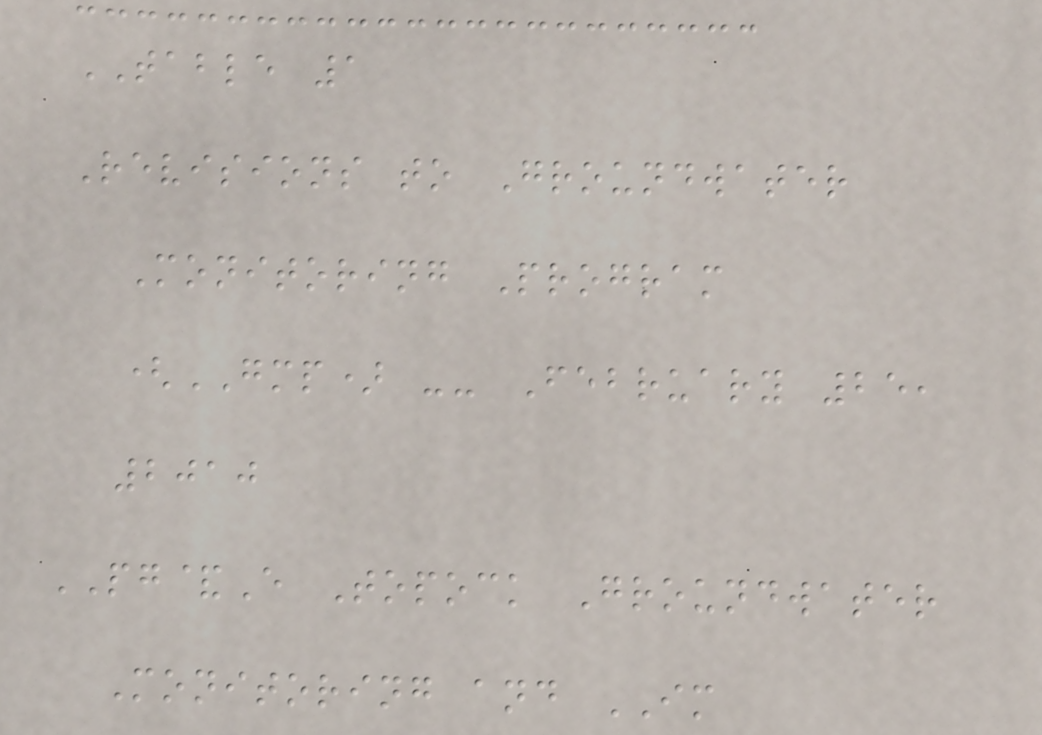TABLE 1
Revisions to Groundwater
Monitoring Program
(GMP) -- February 25,
2010
PG&E Topock Groundwater
Monitoring and IM
